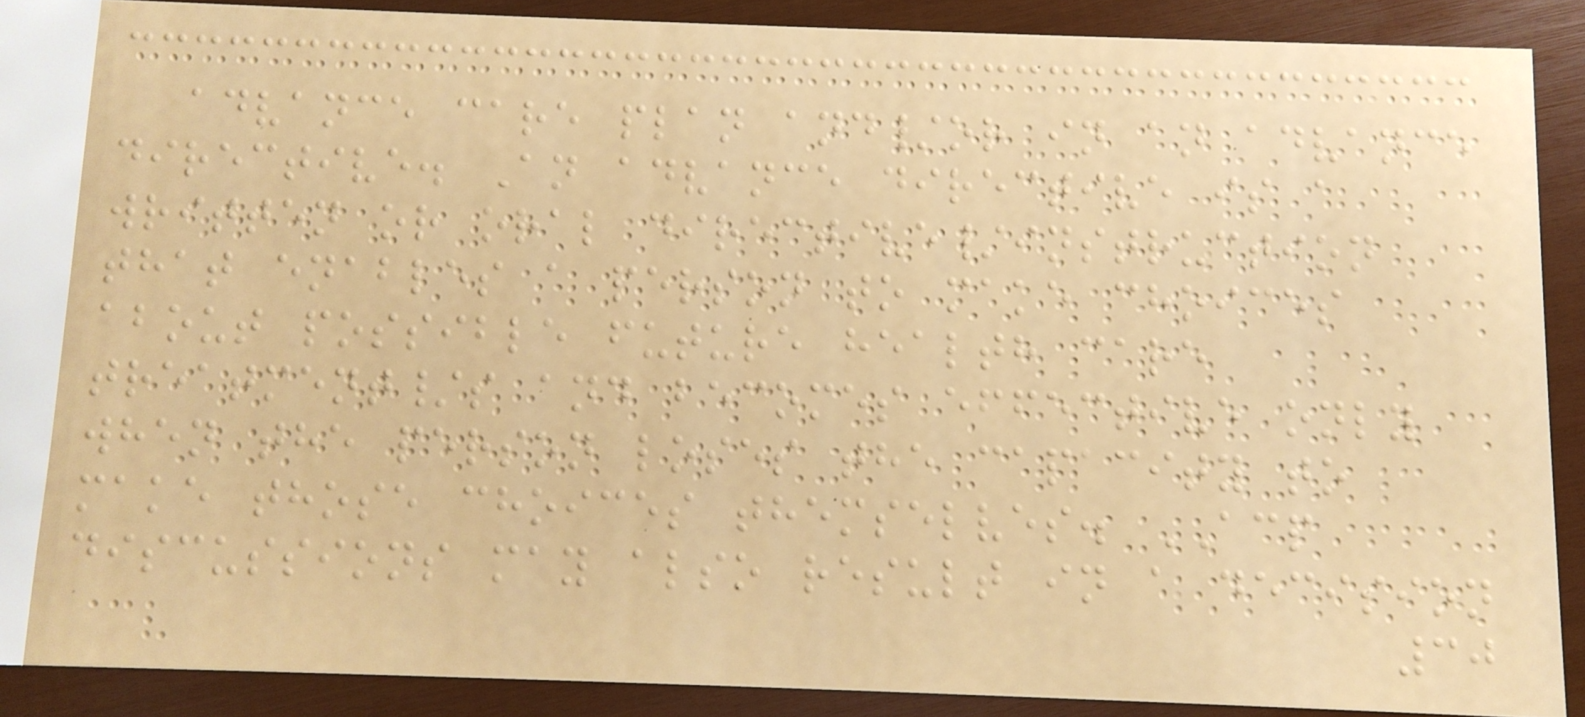advance care plan and/or in an advance
directive. An advance directive is a
written or oral directive/instruction
that enables a person to make choices
about possible future health care
treatment/s and becomes effective only
when the person loses the capacity to
make those choices themselves. ACP
discussions may also result in a decision
30
